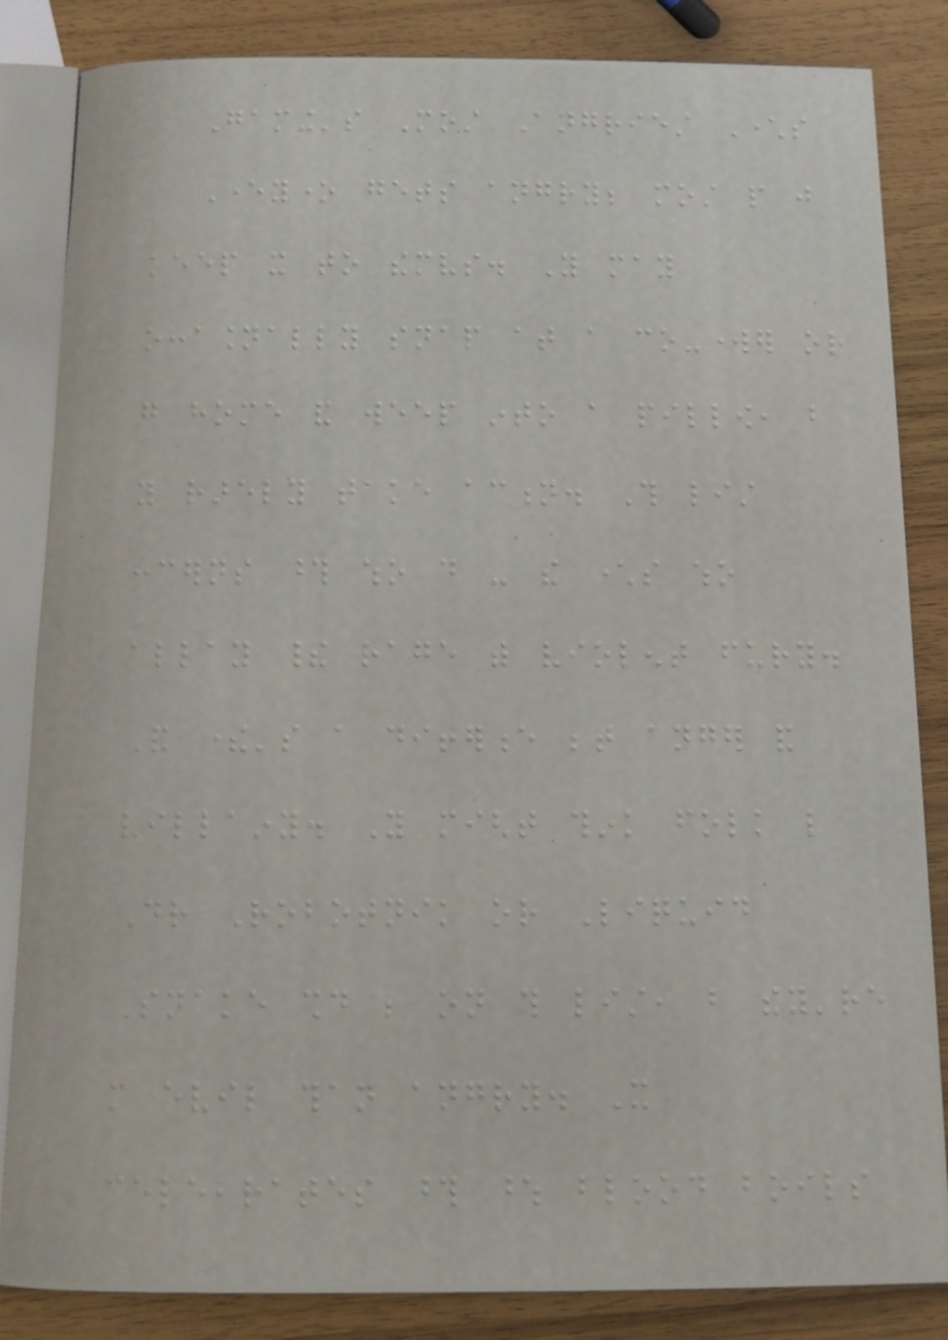Gaming's Most Angriest Characters
Everyone gets angry; most people just
keep it to themselves. You may
occasionally snap at a co-worker or
go home and weep into a pillow, but
you rarely take action. This list
concerns those who do - the characters who
allay their rage with violent fury.
And there's a difference between anger and
villainy. You might think folk like
Dr Robotnik or Liquid
Snake should be on this list, but they're
more evil than angry. It
celebrates those whose blood boils
